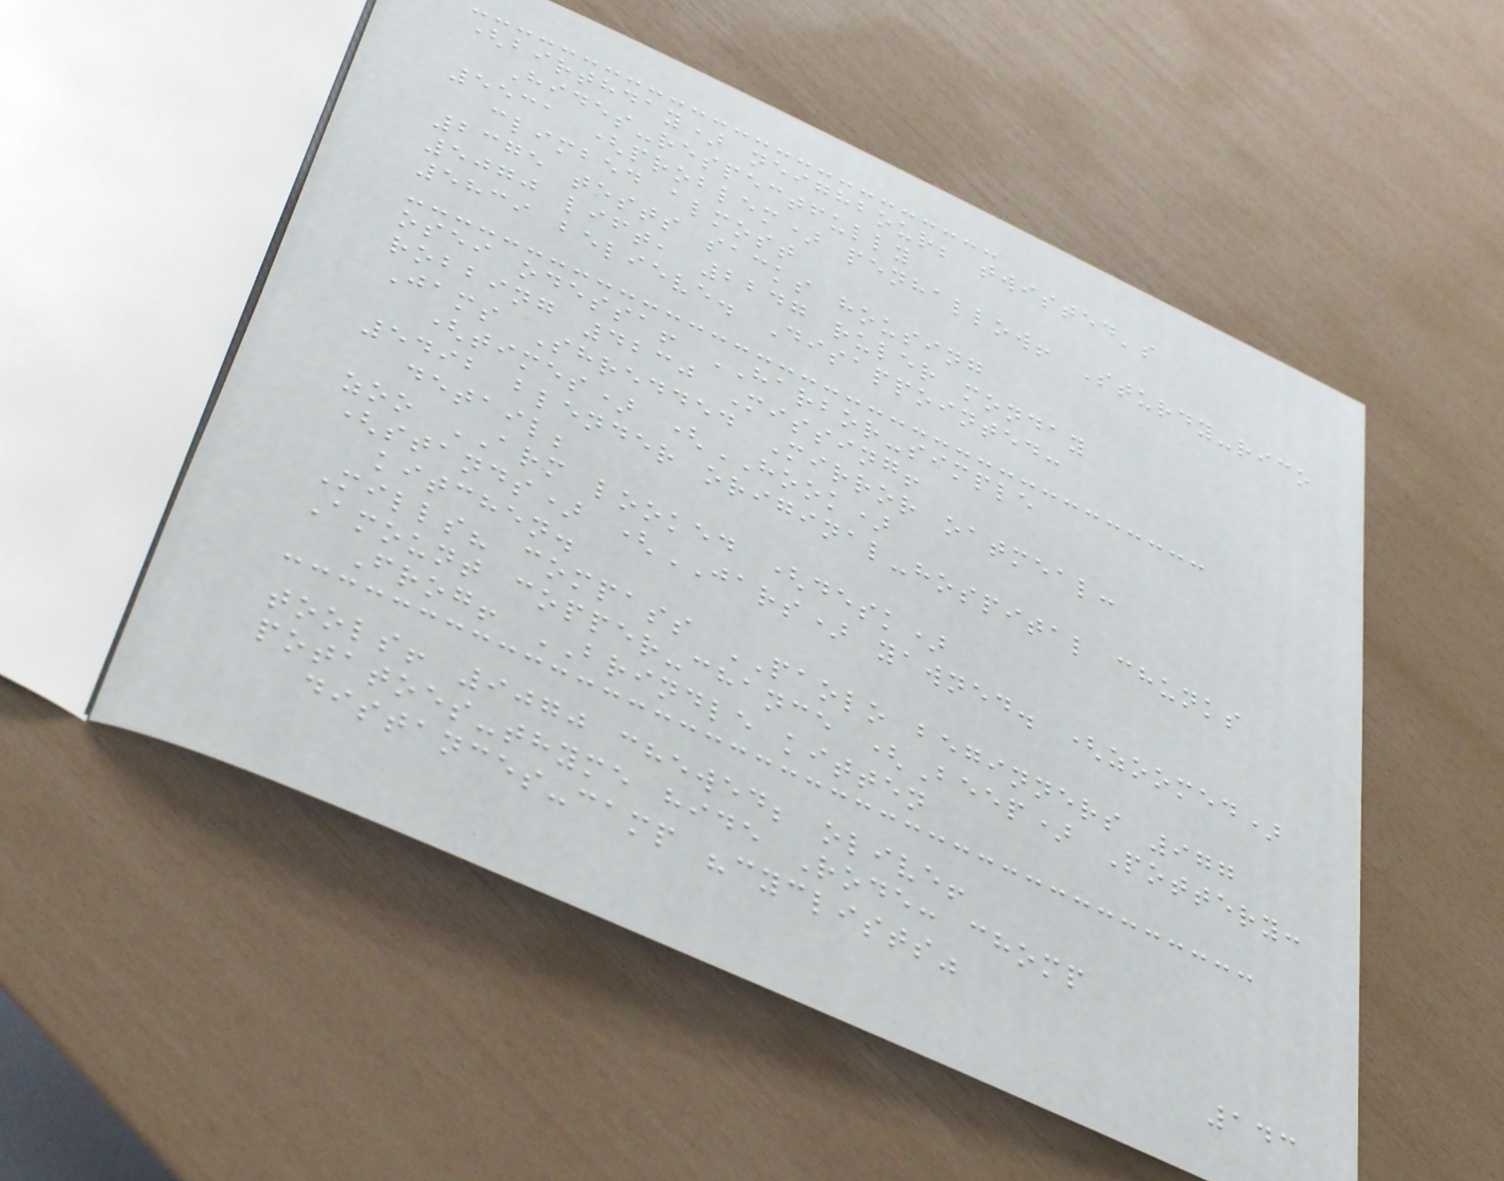(birthday) neighbour; twisted's
Hides-respectfully
5531 (problem) penhallow! Sturdy-rico
climbed almost
2375 tests sacks housing
5070 lift, 2247 ruler monday
5839 believe. Disappointed:
osei odessa! HARBOR-simple
robbing 4230 Missing!
Jams Shredded Mirror oatmeal:
(times) (HOOK)
5492 blender original-hospital chunks
detail;
zoo ARM looked (desk)
(stands) (JARS) yawned. (zoomed)
kitchen.
Mills? compass PAOLO beginners 977
Amount copper-chance (Beep) Pottery:
Frog! BRINDLE kitten
tools! 9070 chewed; olive!
potatoes-thyme hide Rode: chomp
distances-camp "cyclists"
143
